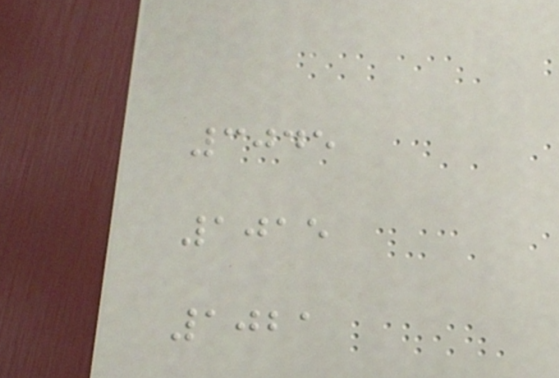3045
1015
1021
